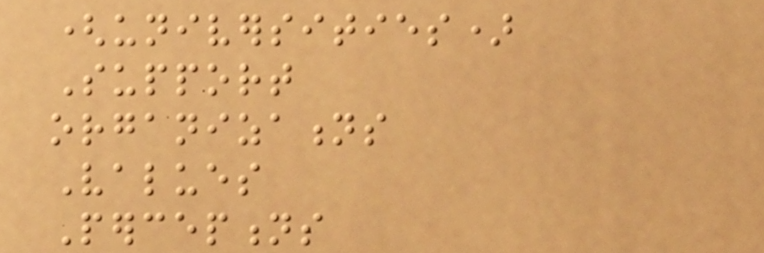(universities)
Support
organizations
Values
Perceptions
